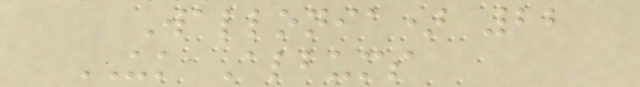Wallonia) 22
UK Albums
